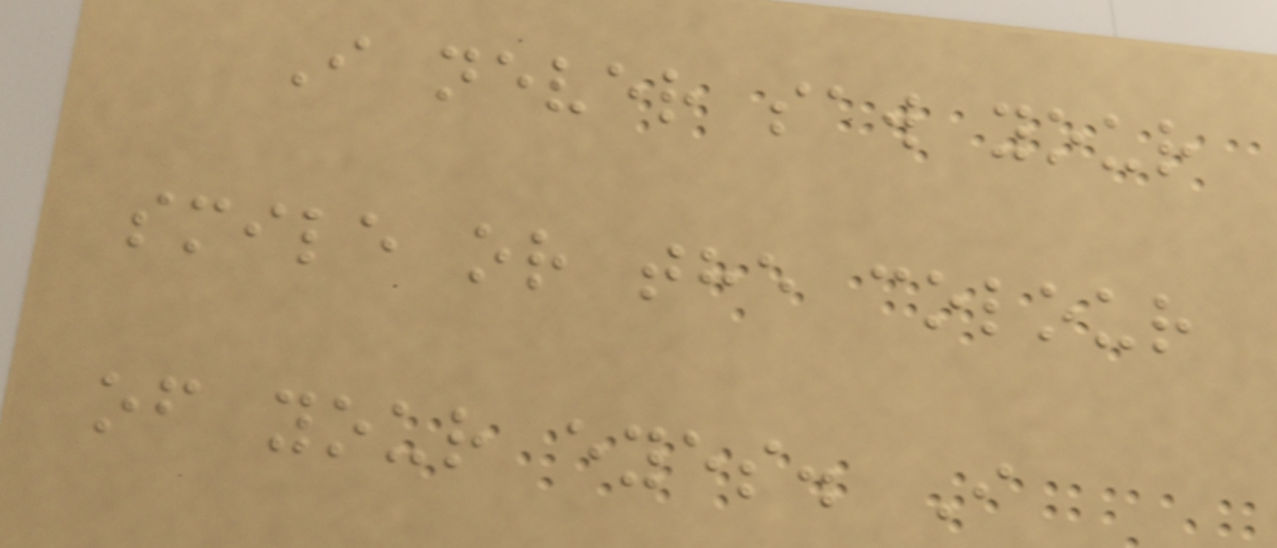I never saw your
smile or the colour
of your eyes. I
